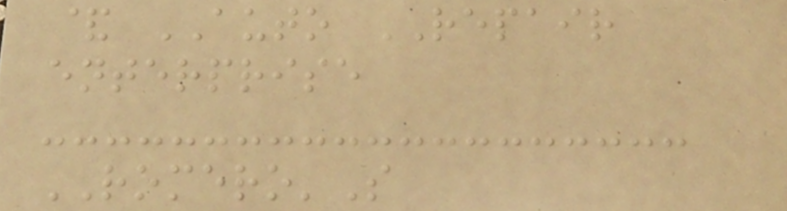& AUTO REPAIR
enterprise
ROMERO'S
